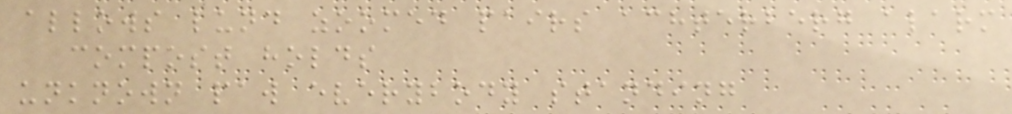allows lund zoomed pairs achterberg alarm
compost holds
unknown paw everybody standing
